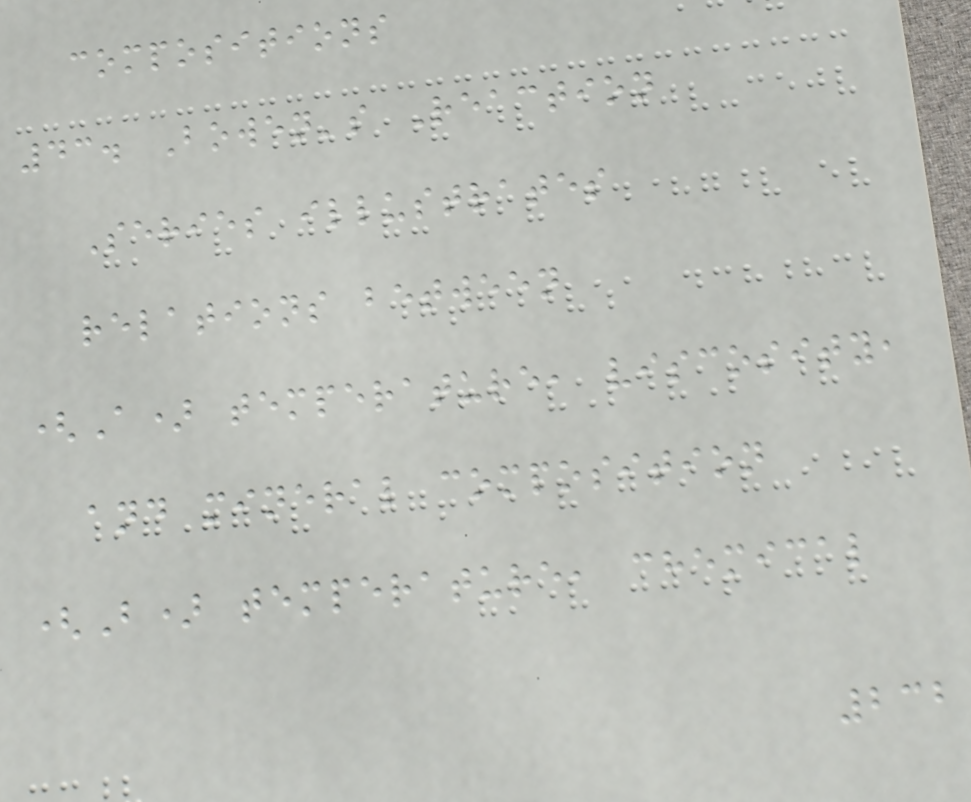compositions
43. Bowen's Reaction
Series illustrates
relations between
(A) temperature, viscosity,
and mineral composition
(B) temperature, chemical
232
